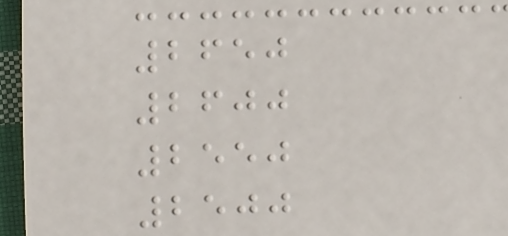2650
2600
2550
2500
